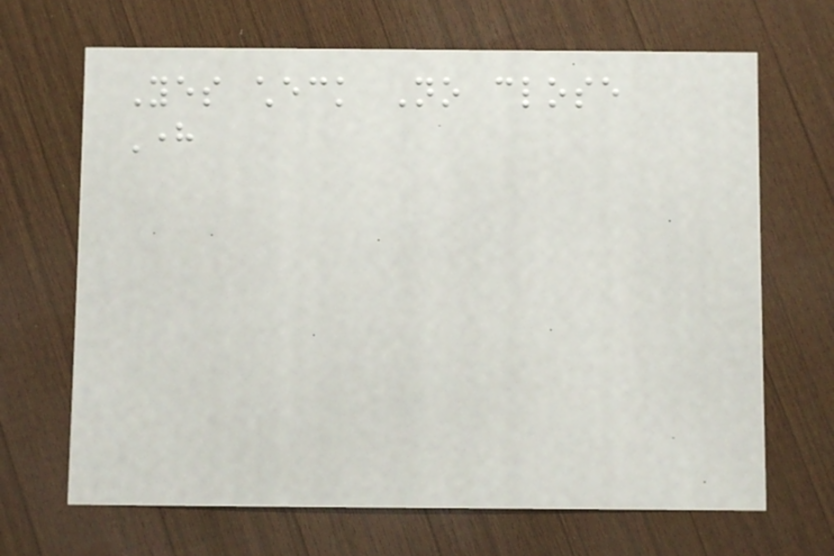Yes check No close
Here
